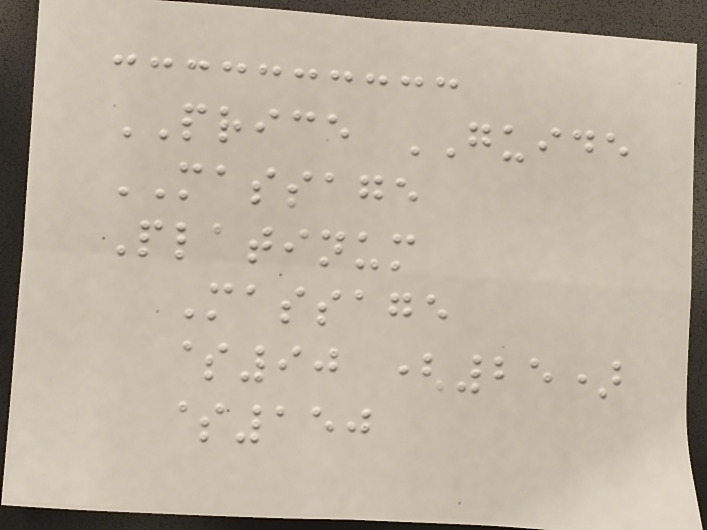PRICE GUIDE
MASSAGE
Platinum
Massage
$90 (25)
$150
